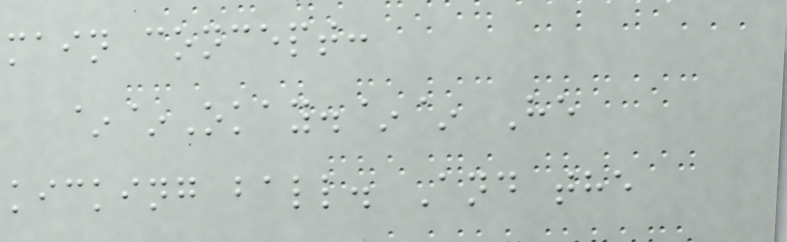main concept:
~~Okay.~~ He
kicking ball. And the
